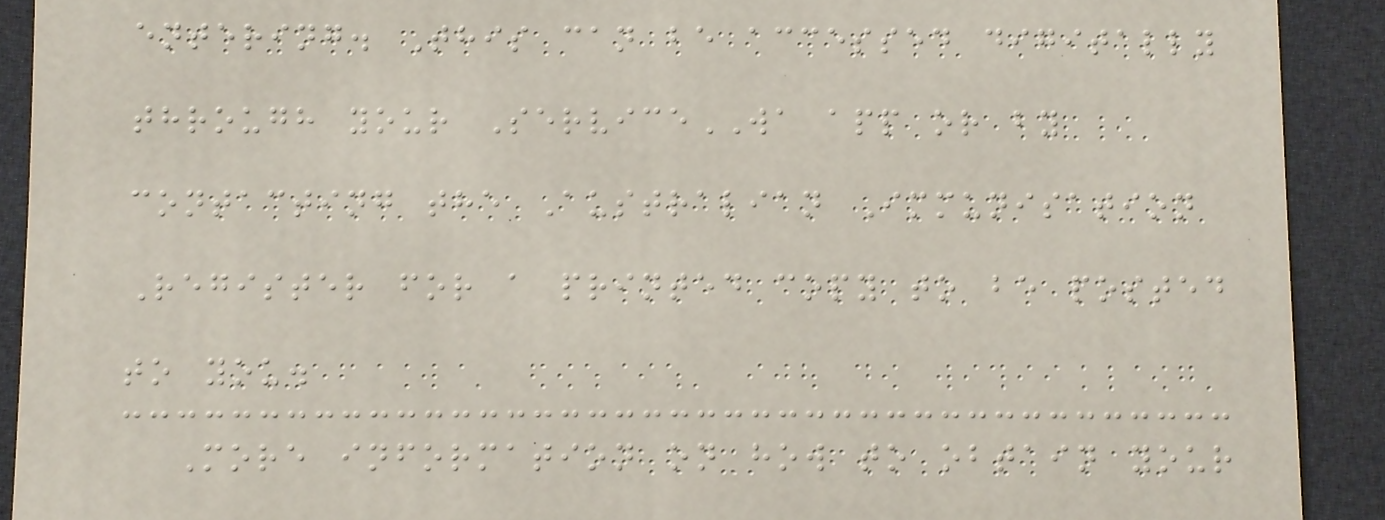entering. This can be accessed digitally
through your ServiceWA app or by
contacting the Australian Immunisation
Register for a printed copy to be posted
to you.
More information on how to obtain your
